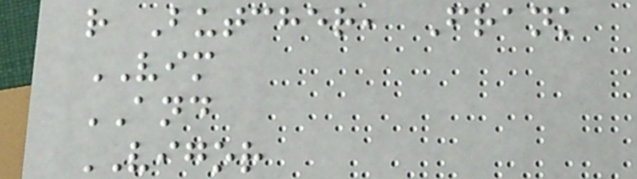r Butcher, Frank
VIM
AND
VIGOR
